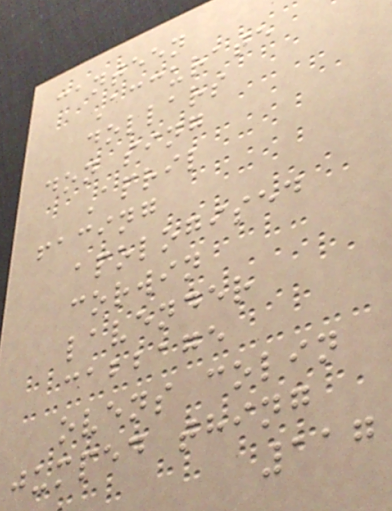canteen
Accurate
dollars
don sing
April
facing
apologised
corwin
lavender
cabbage
ovens colin
jumped thing
117
